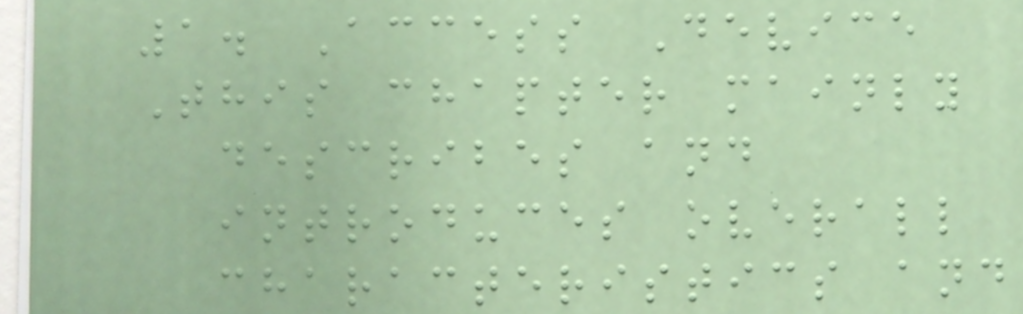1. Access Device
This chapter mainly
describes and
introduces overall
characteristics and
